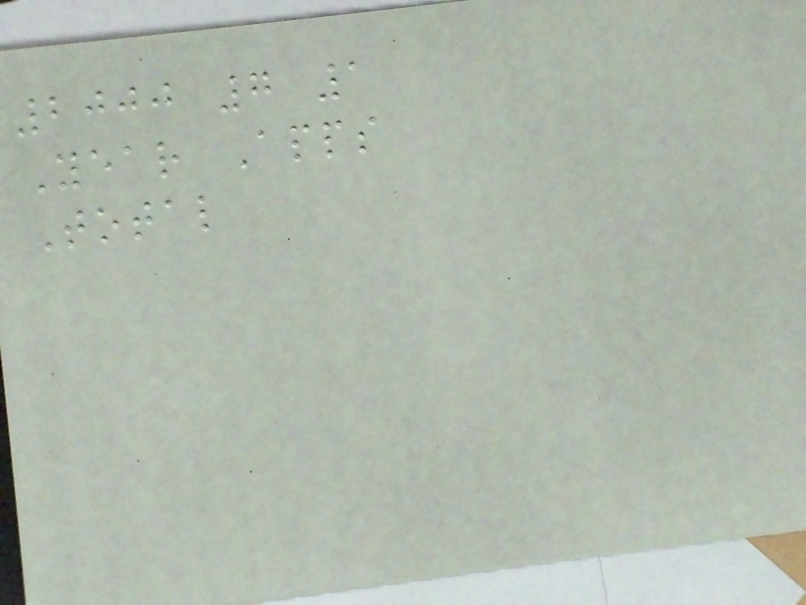2000 7 1
Year Apps
Total
